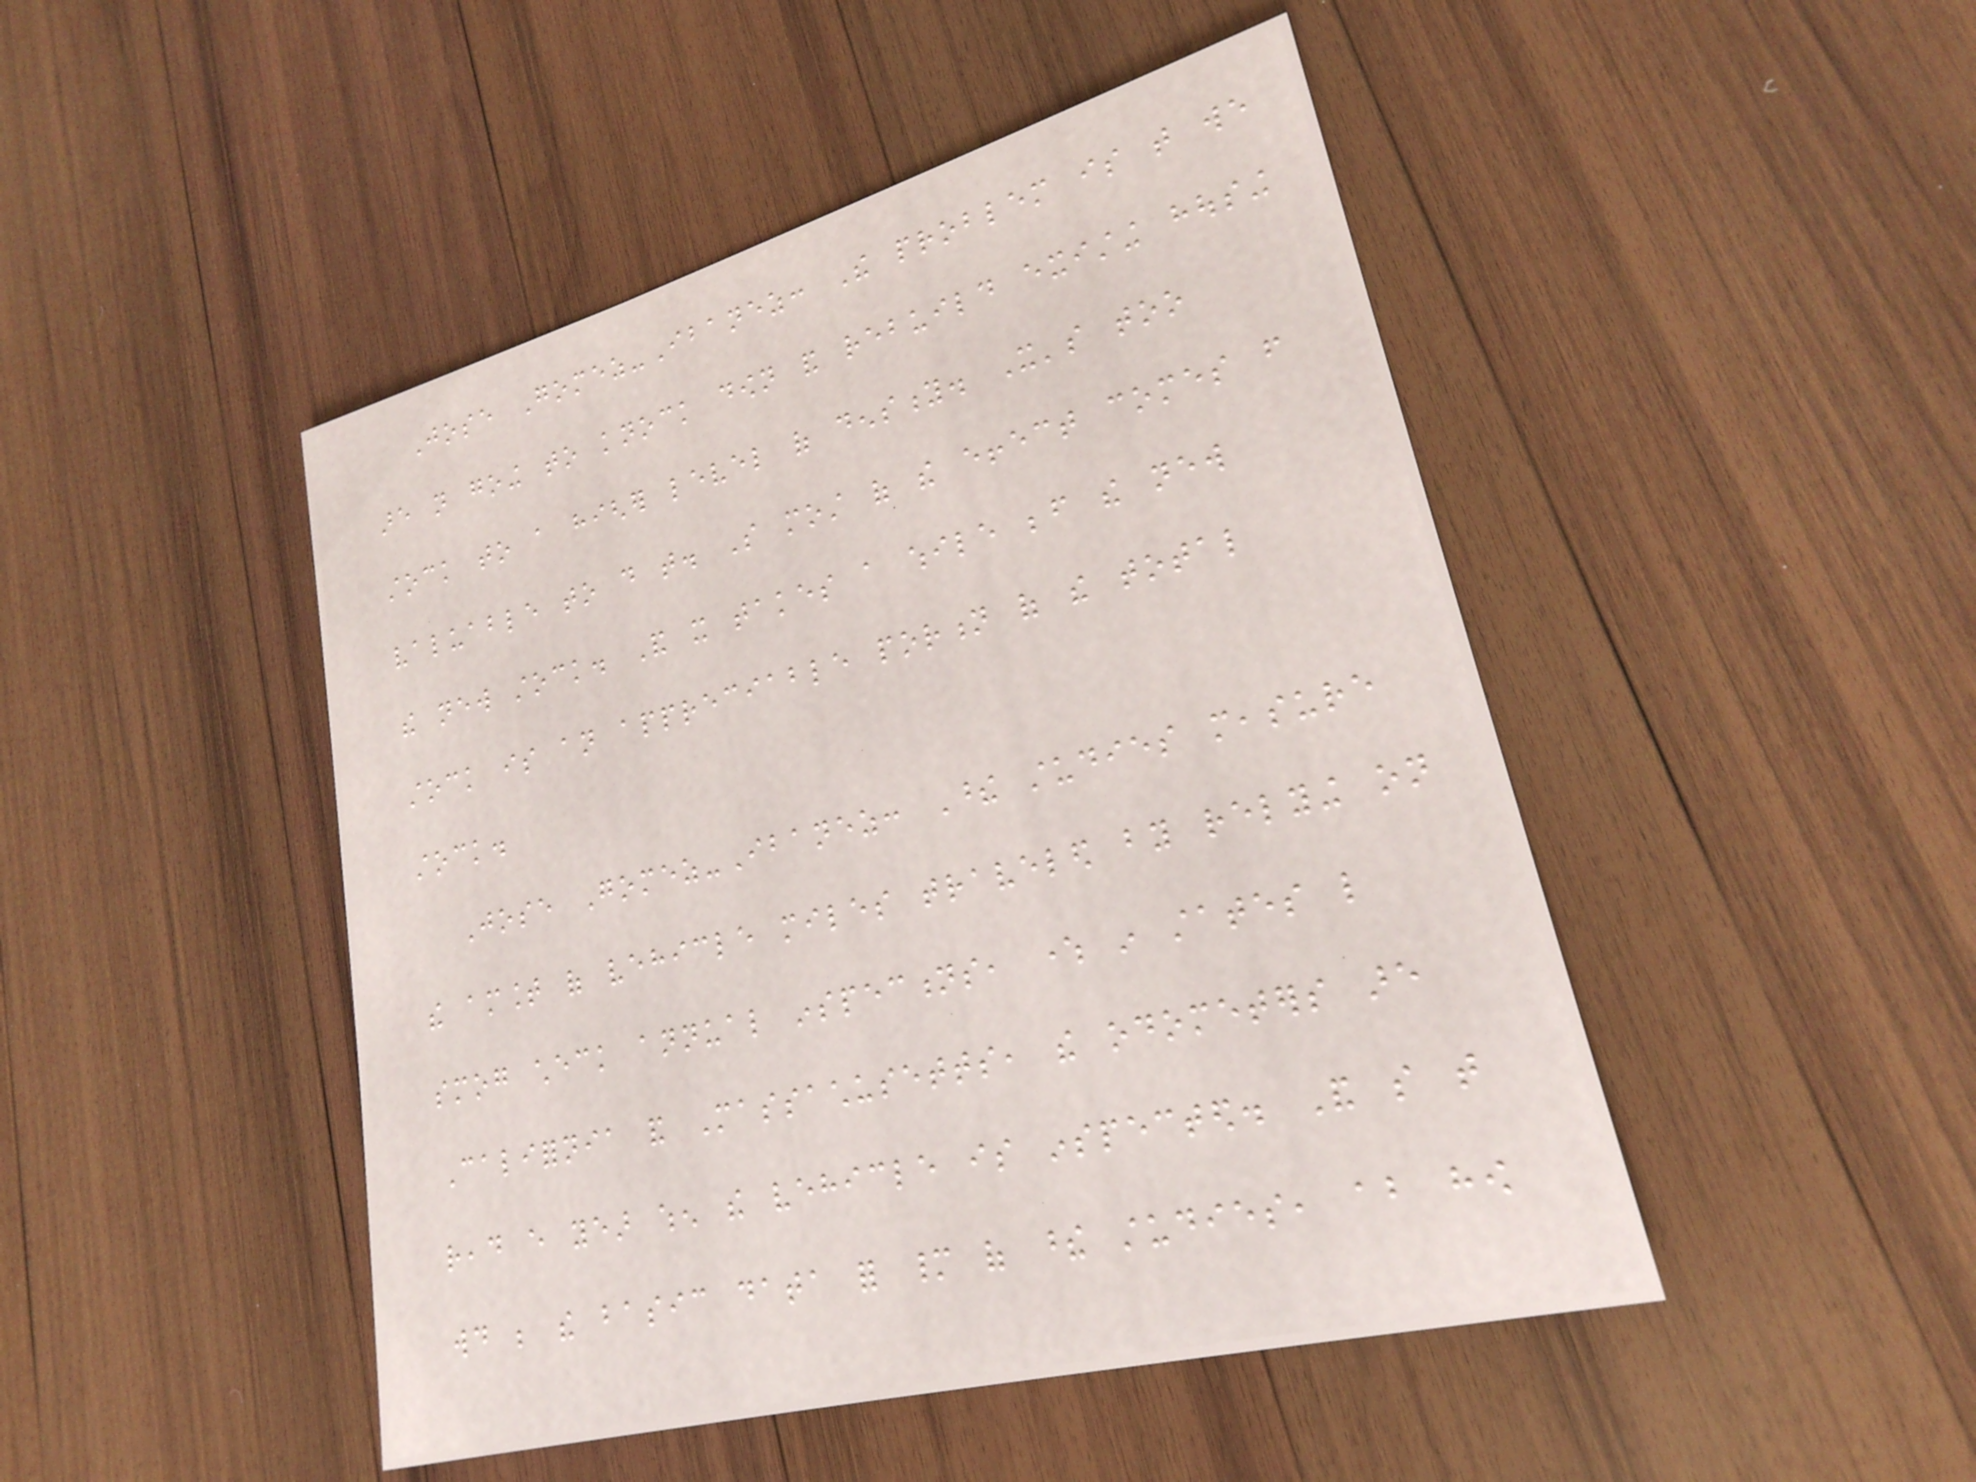Jose Gomez-Ibanez: The problem is that we
are not going to knock down and rebuild existing housing
stock to a higher level of density. It's too
valuable to do that. So most of the effect comes from
the new stock. And it takes a while before the new
stock is an appreciable portion of the total
stock.
Jose Gomez-Ibanez: These studies measure
the amount of vehicle miles traveled by relying on
smog check annual inspections, where in states like
California and Massachusetts, the odometers are
read every year when the vehicle is inspected. And so that
would be the basic data for many of these studies, about how
